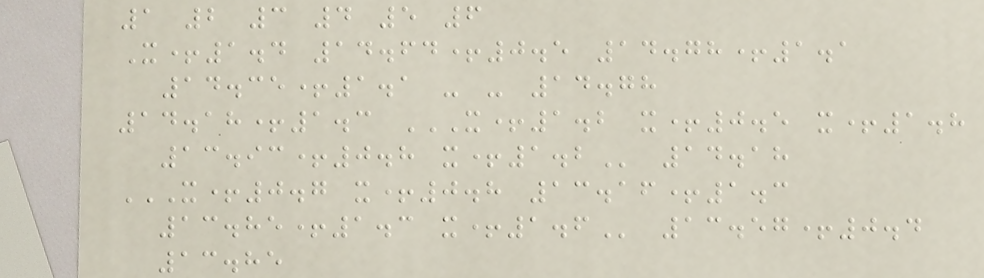1 2 3 4 5 6
X+1.4 14.64+0.5 14.78+1.1
14.35+1.1 - - 14.78
14.18+1.3 X+1.2 X+0.5 X+1.8
13.93+0.8 X+1.2 14.18
X+0.7 X+0.8 13.16+1.3
13.85+1.3 X+1.6 13.57+0.4
13.85
